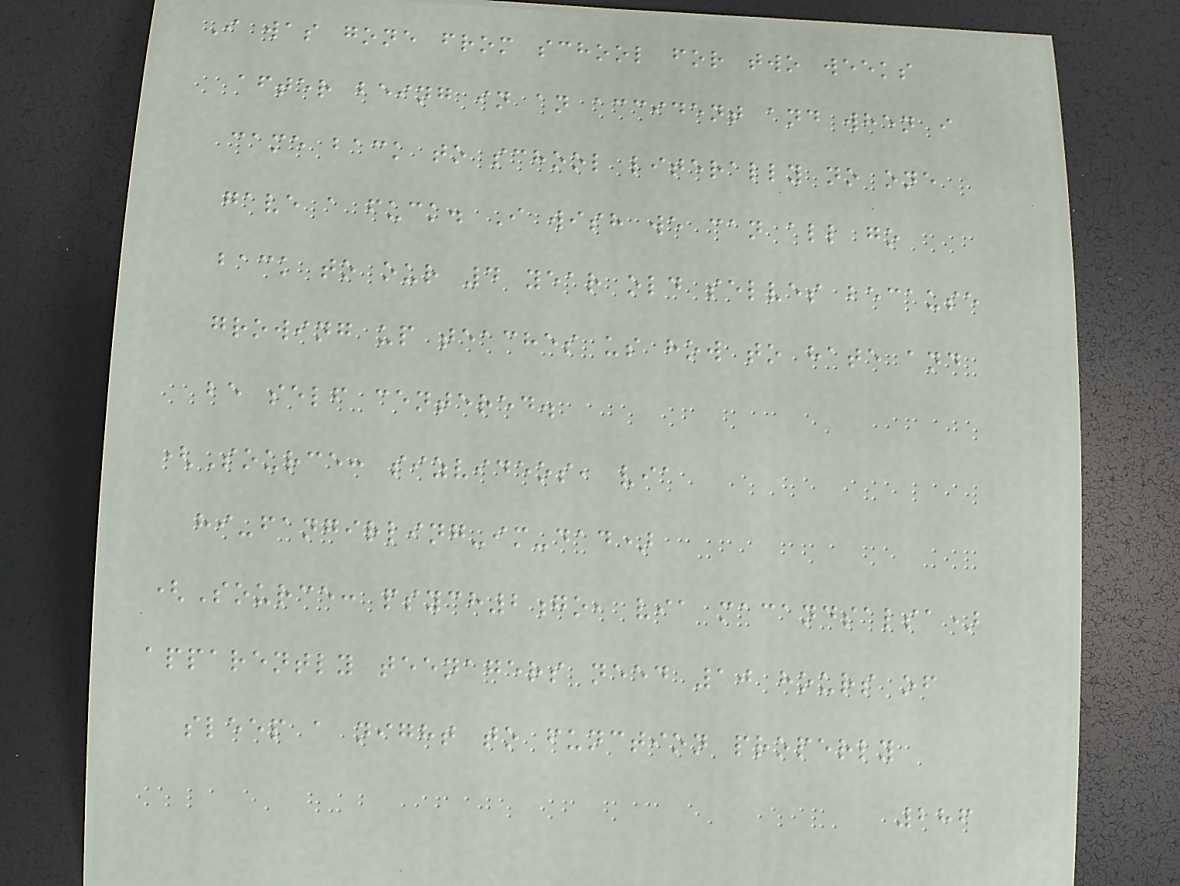I was gone from school for two weeks
after being in an accident and when i
came back to school literally no one
gave a fuck. I wish we can all go
back to our 4 year old selves because
growing up teaches us how to hate and
be self centered.
(Source: sizvideos, via
hi-fangirling-im-dad)
(Source: psych2go, via macandsalsa)
apparently teenagers need 10 hours of
sleep a night to function properly
286
